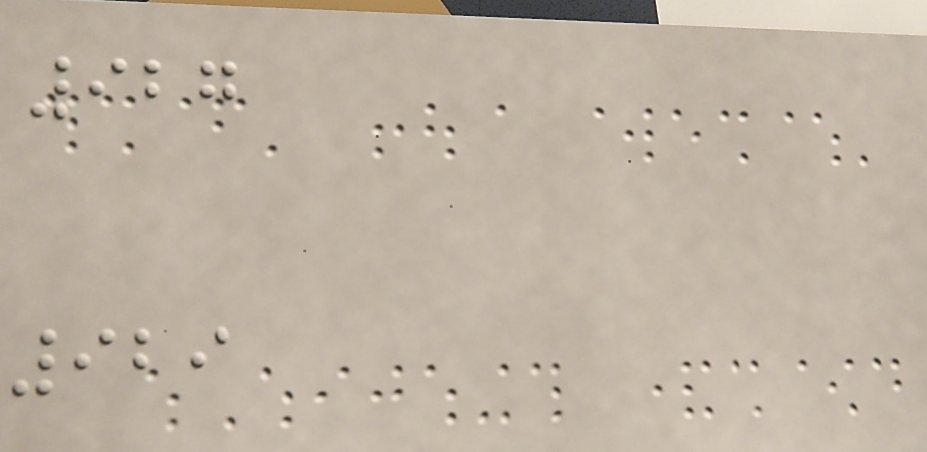927
929
